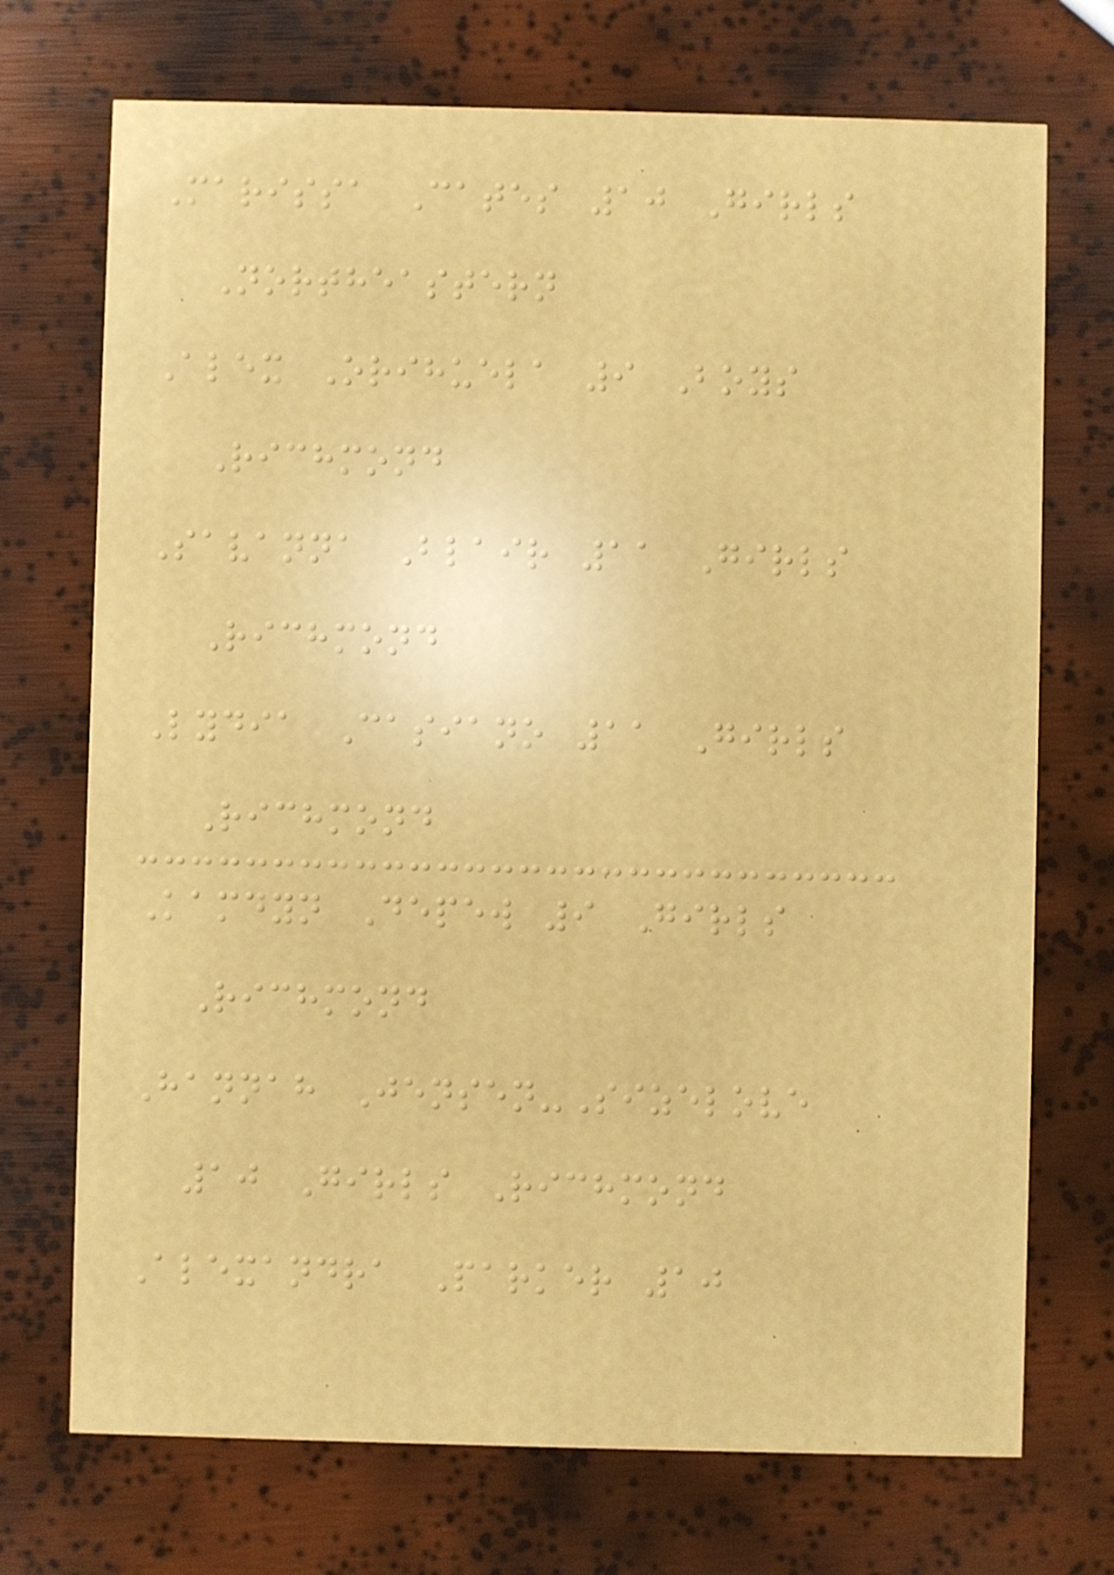Marissa Cates 10 Girls
Northeastern
Alex Orihuela 9 Boys
Richmond
Savanna Blair 11 Girls
Richmond
Lydia Casiano 11 Girls
Richmond
Kamdyn Depew 9 Girls
Richmond
Hannah Jensen-Sizelove
10 Girls Richmond
Alexandra Parker 10
